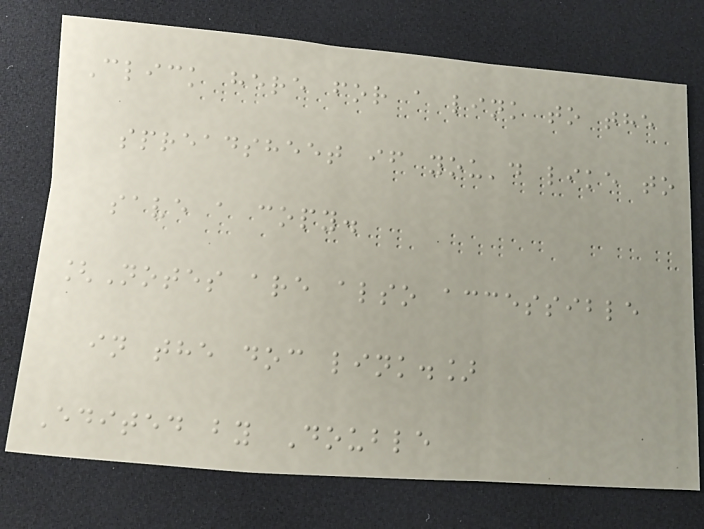Click here for a link to the
spreadsheet if you'd like to
save a copy.
[Notes are also accessible
in the doc link.]
Edited by Double
